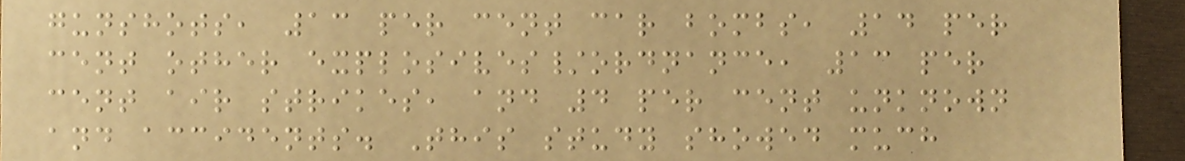gunshots, 13 per cent car bombs, 14 per
cent other explosives/ordnance, 13 per
cent air strikes, and 4 per cent unknown
and accidents. This study showed much
